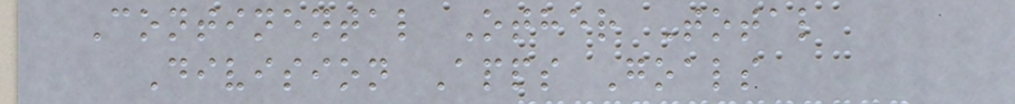Continental Other Total
Division Apps Goals
